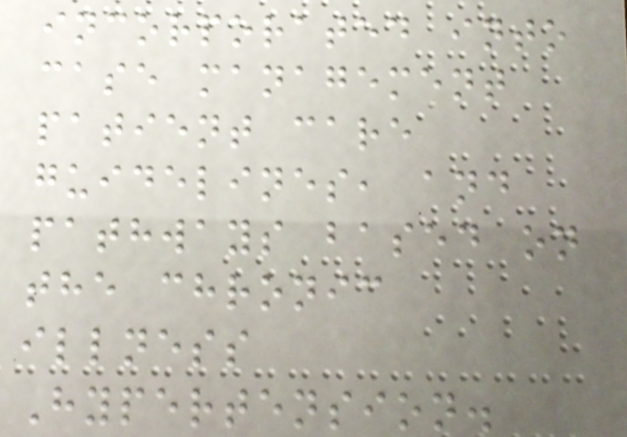incorporated into
case management
patient care
guidelines, and
pathways based on
the chronic
illness
Hypertension.
